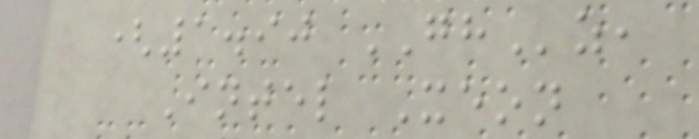(1.90 GHz,
Intel Xeon
